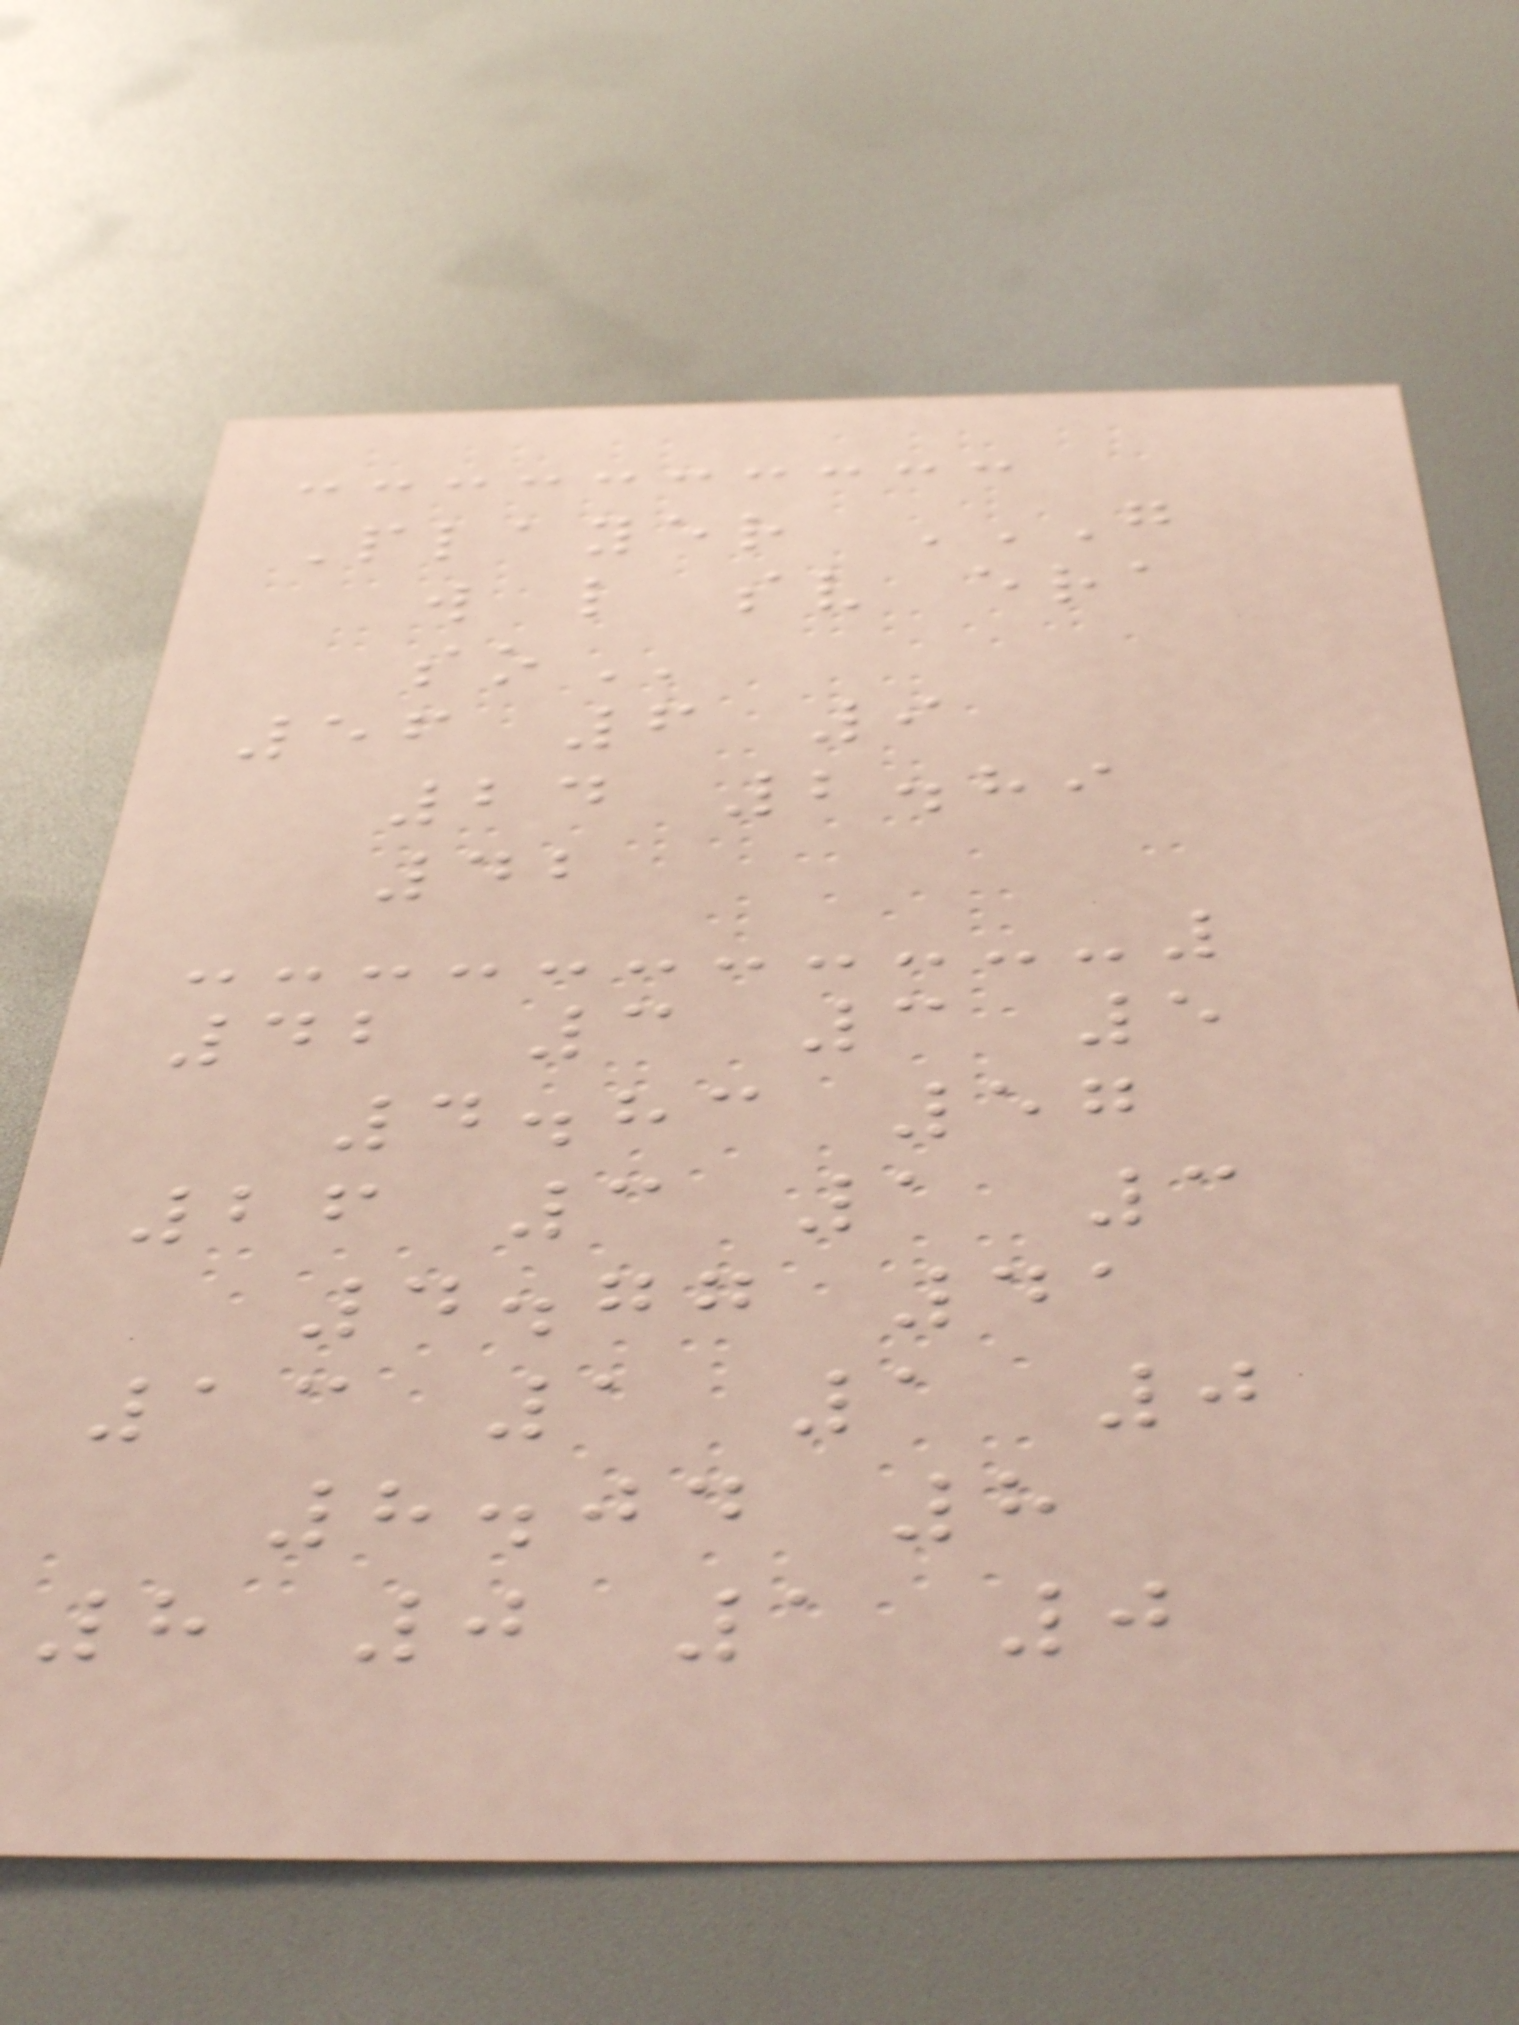Player G
W L SV ERA
SO
56 6 9
24 2.89
42
42 3 3 5
4.83 57
26 3 1 3
4.77 41
13 1 1 0
8.04 8
8 0 1 0
